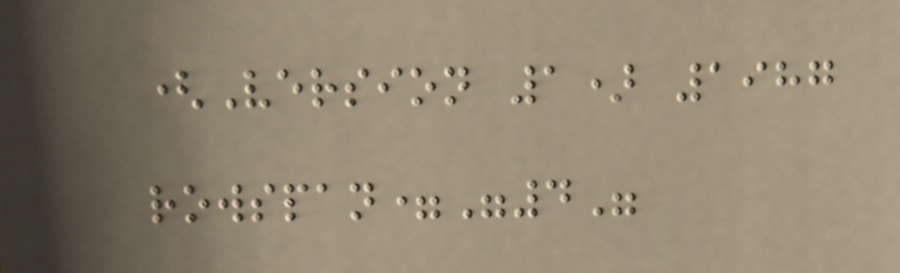(Version 1) 1987
rowspan="4"
